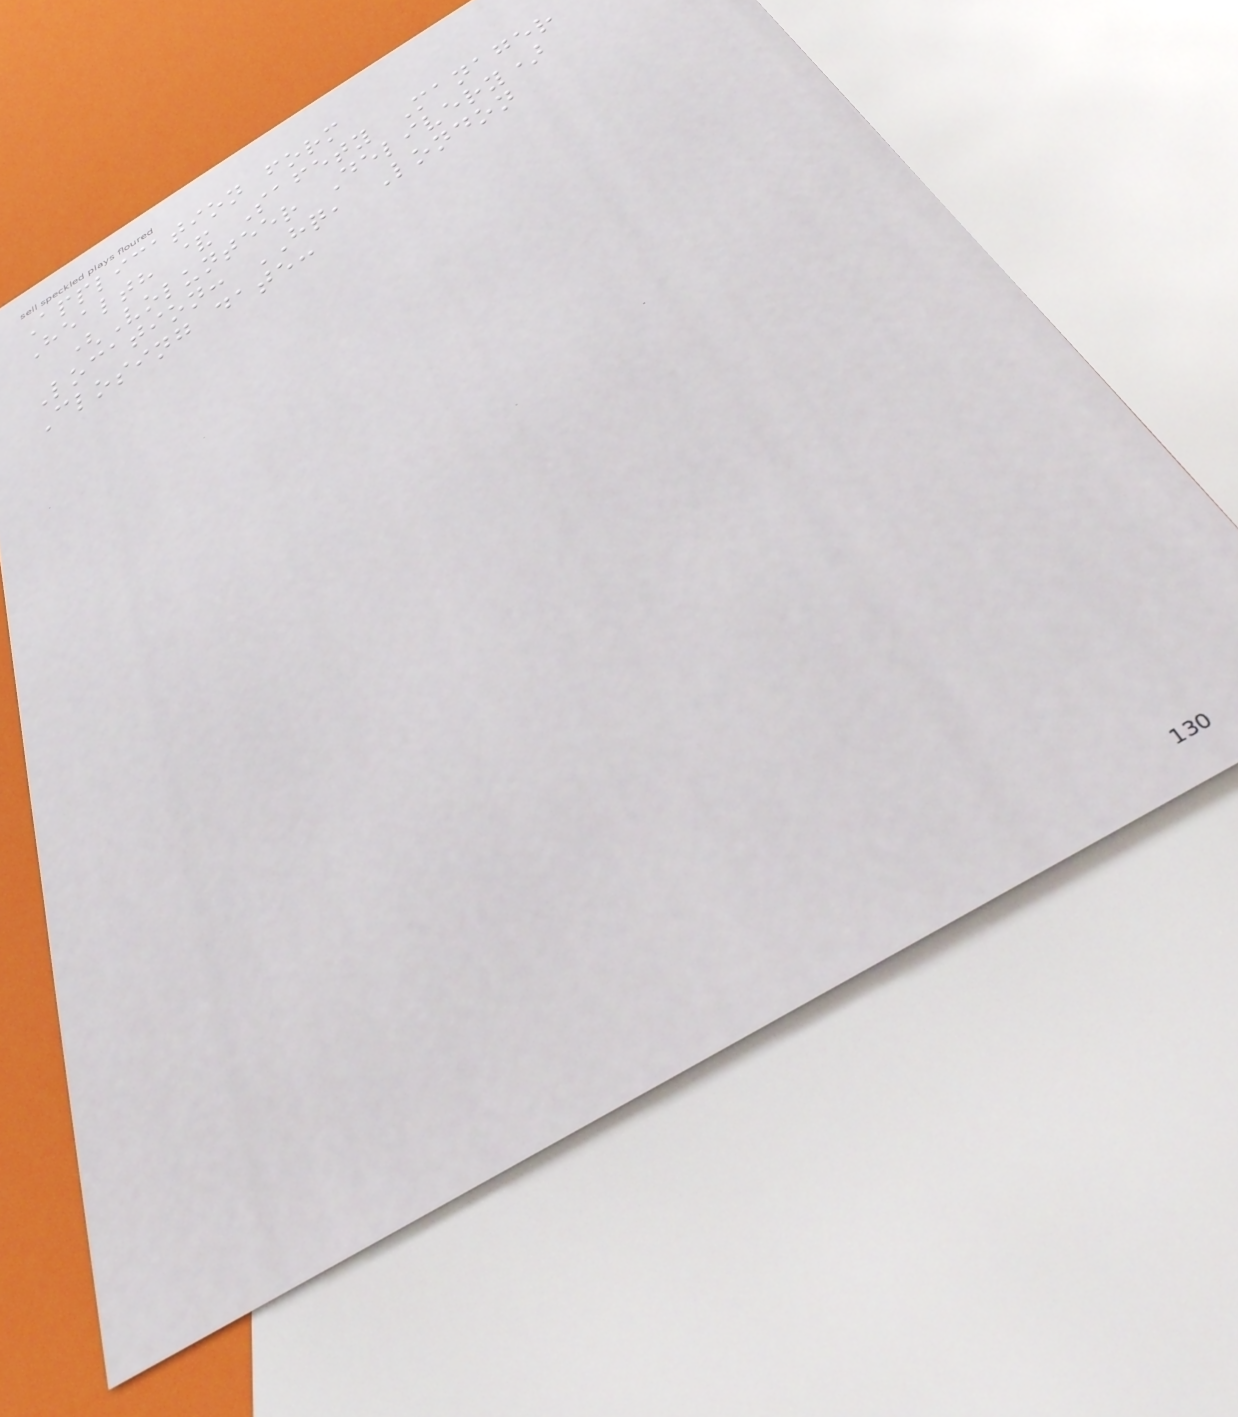Application form
Health & Safety Manager
(Volunteer Delivery)
Location: HQ, London
Closing date:
